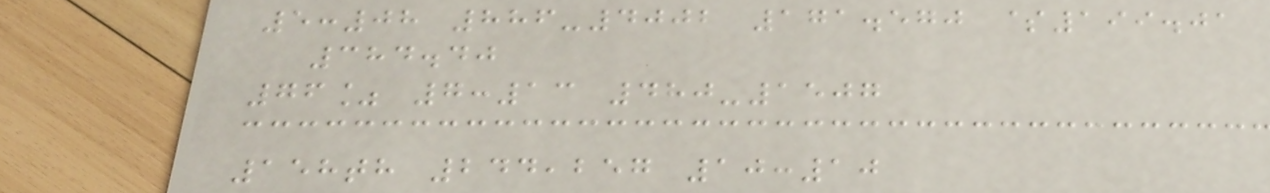5:08 886-4002 171.570 $199.01
384.40
76% 7:13 480-1507
158th 244,257 10:10
